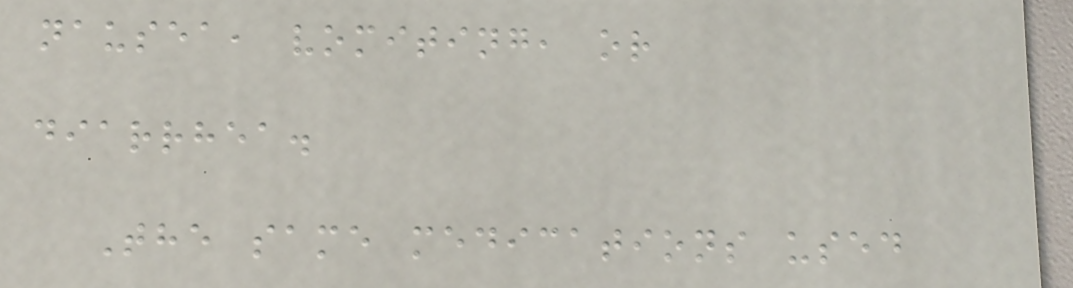nausea, vomiting, or
diarrhea.
The same medications used
